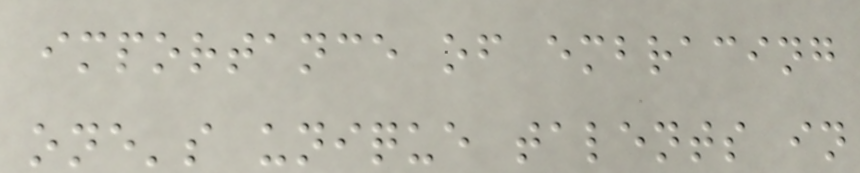importance of embracing
one's unique talents in
